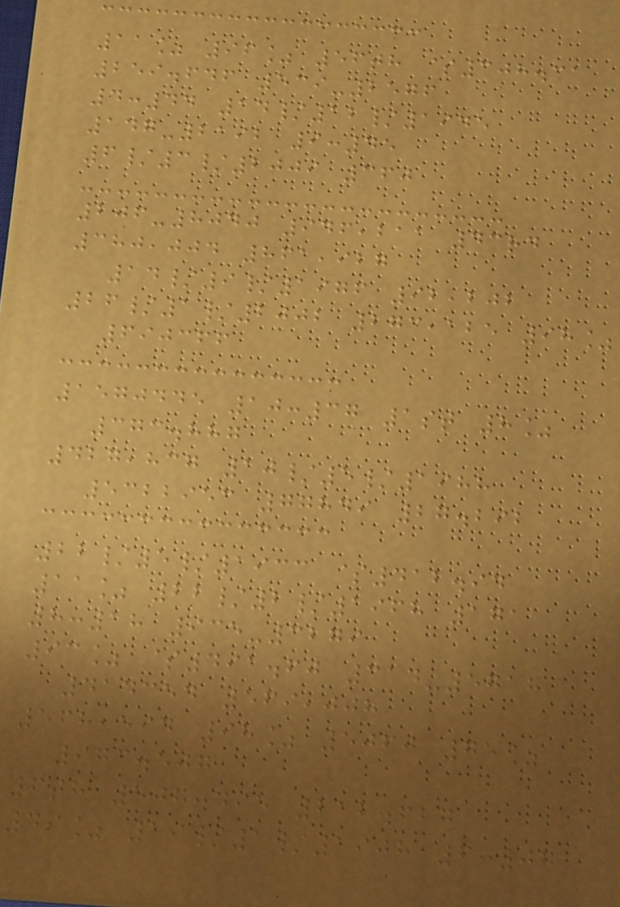11% 96% 56th $308.31
259.646 539-2576
4:44 14/12/1945
147-2192 9:45
6/3/2009 360
206-8040 946,211 43rd
380,004 861,927
14/9/1976 92,202
26/1/2002 273,125 98%
690366
1570445 10:37 1st 8%
373.887
427,837 10/5/1988
5322953 77849 27.292
22/5/1933 $412.94
11% 22/2/1968 171
8:18 935-3279
93% $491.60 314-5718
414354 569,008
568,594 98% 5060 75%
973.507
6th 507.495 212.627
49% 19/1/1908 6:07
